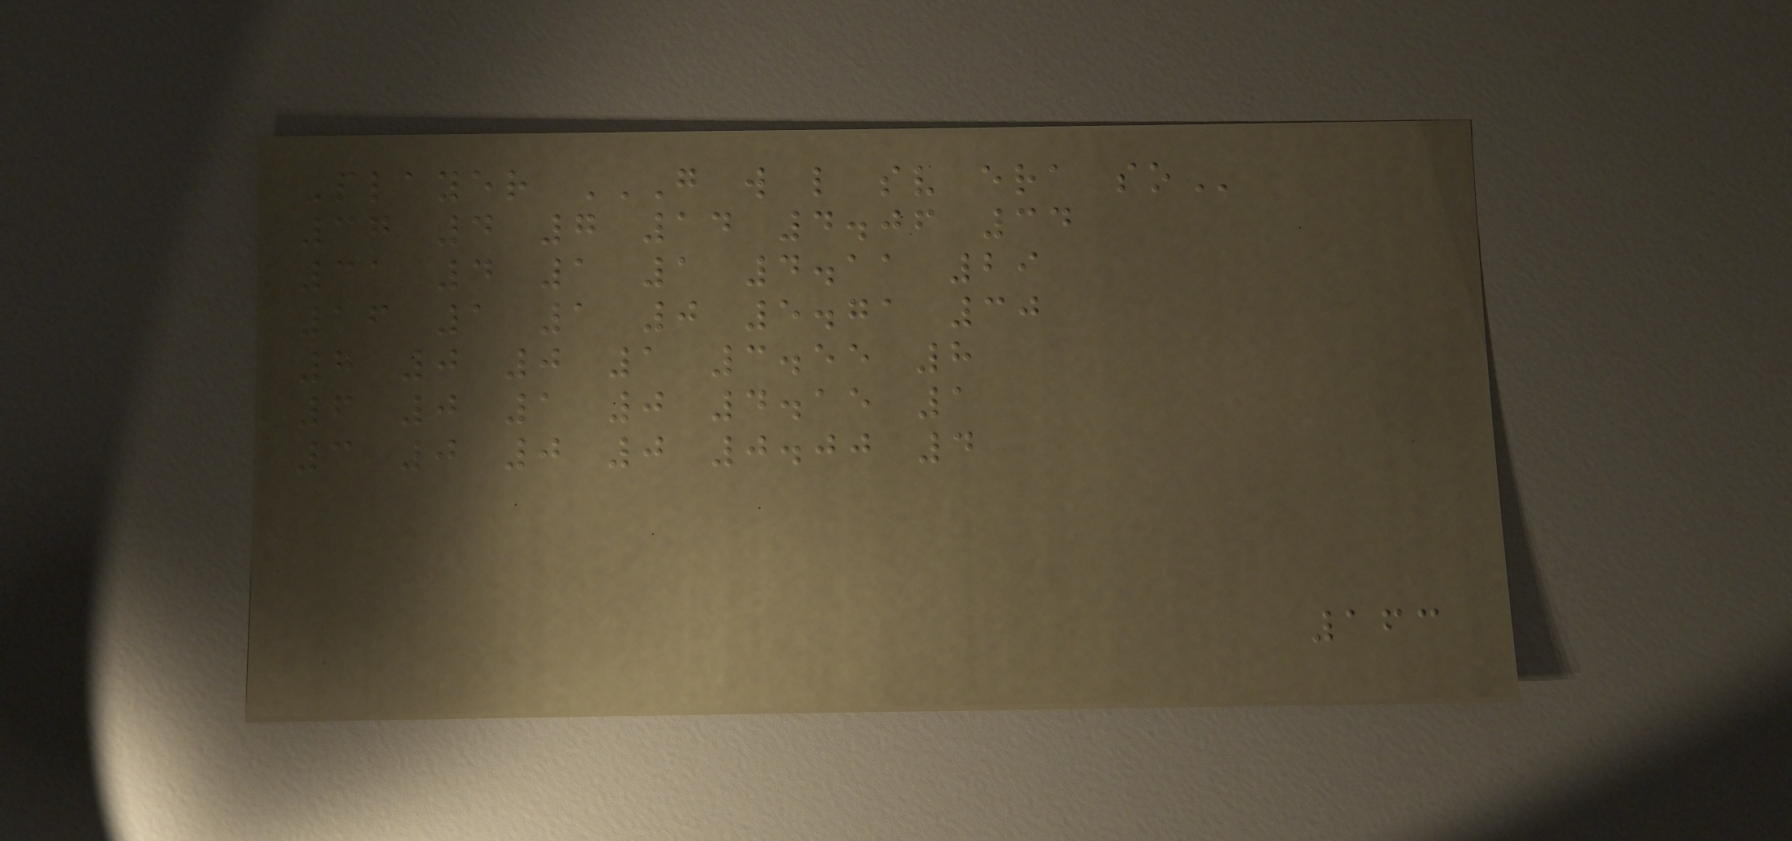Player G W L SV ERA SO
37 4 7 14 4.06 34
31 4 1 1 4.11 29
16 1 1 0 5.71 30
7 0 0 1 3.55 8
6 0 1 0 4.15 1
3 0 0 0 0.00 4
163
